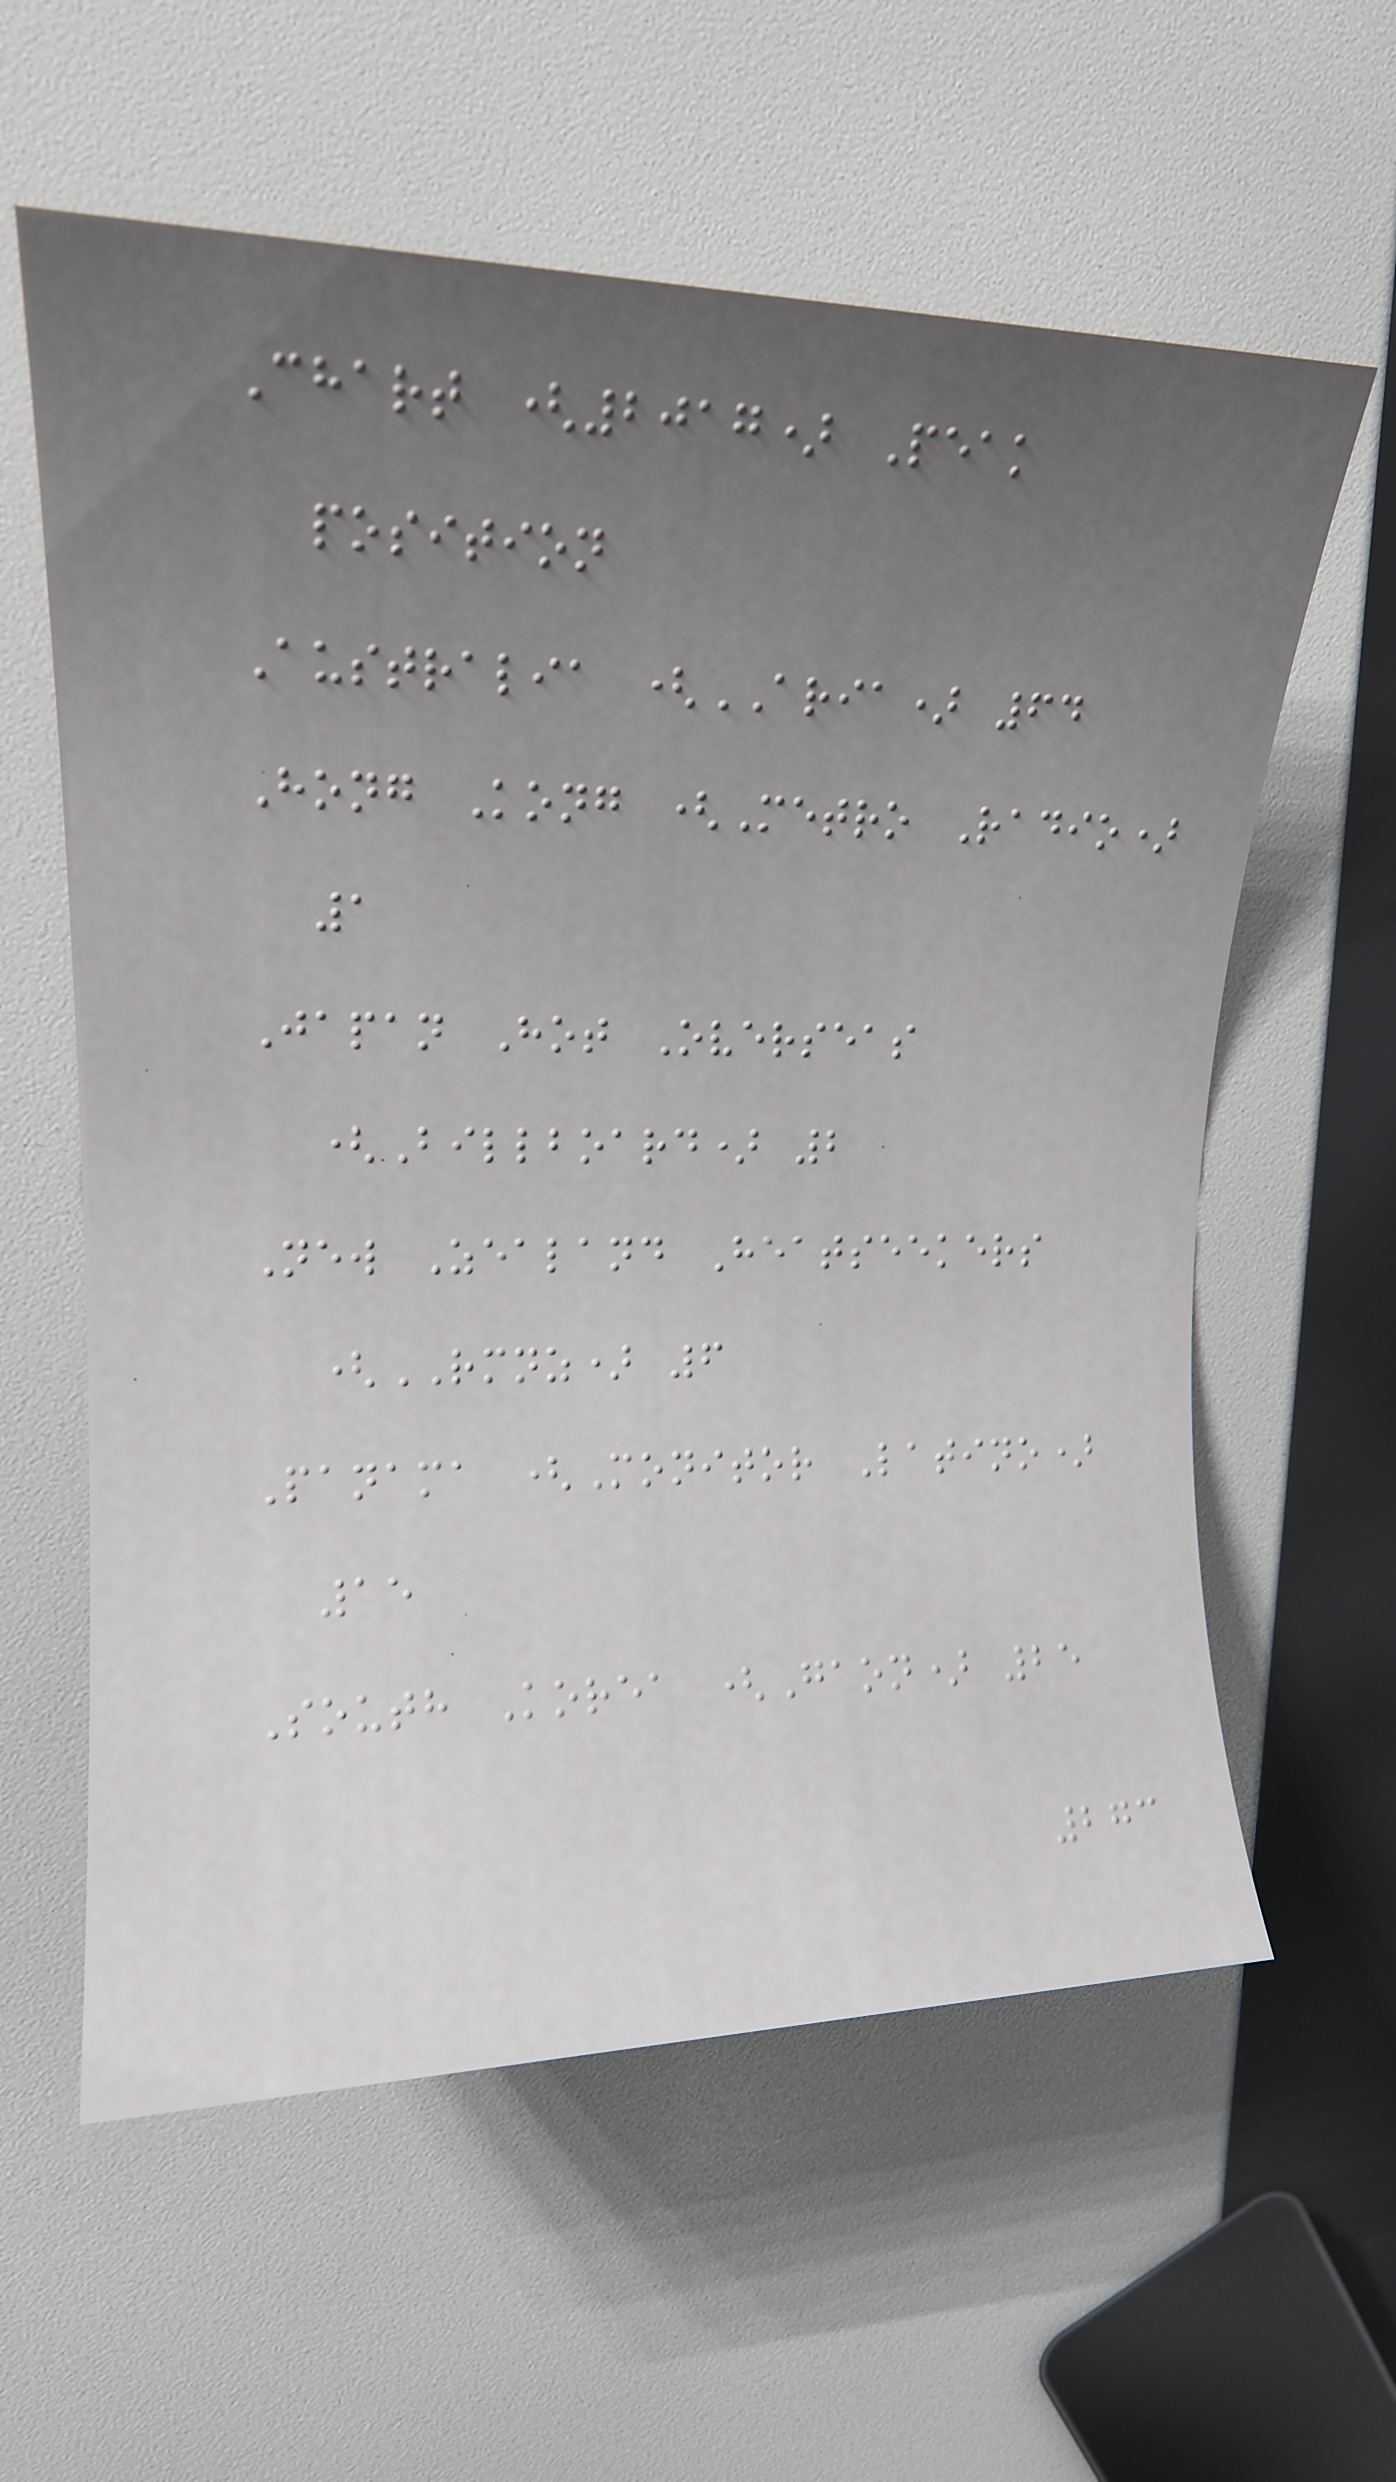Chart (2017) Peak
position
Australia (ARIA) 64
Hong Kong (Metro Radio)
1
Japan Hot Overseas
(Billboard) 2
New Zealand Heatseekers
(RMNZ) 6
Panama (Monitor Latino)
15
South Korea (Gaon) 25
273
